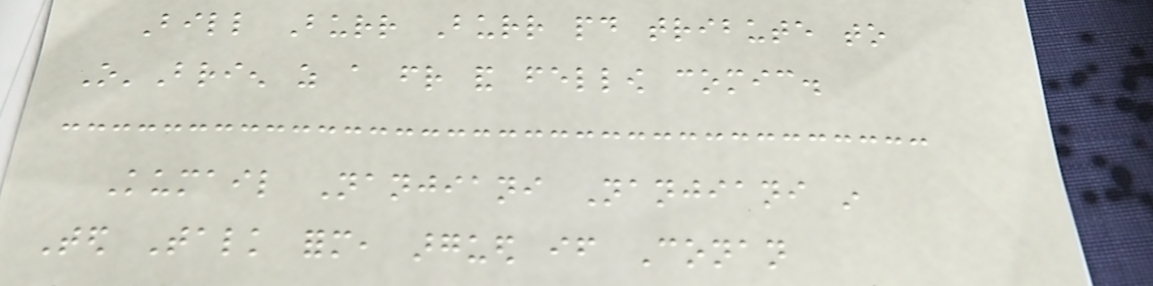Bill Burr Burr paid tribute to
O'Brien as a friend and fellow comic.
Kumail Nanjiani Nanjiani in
Ted Talk form, argued if Conan
